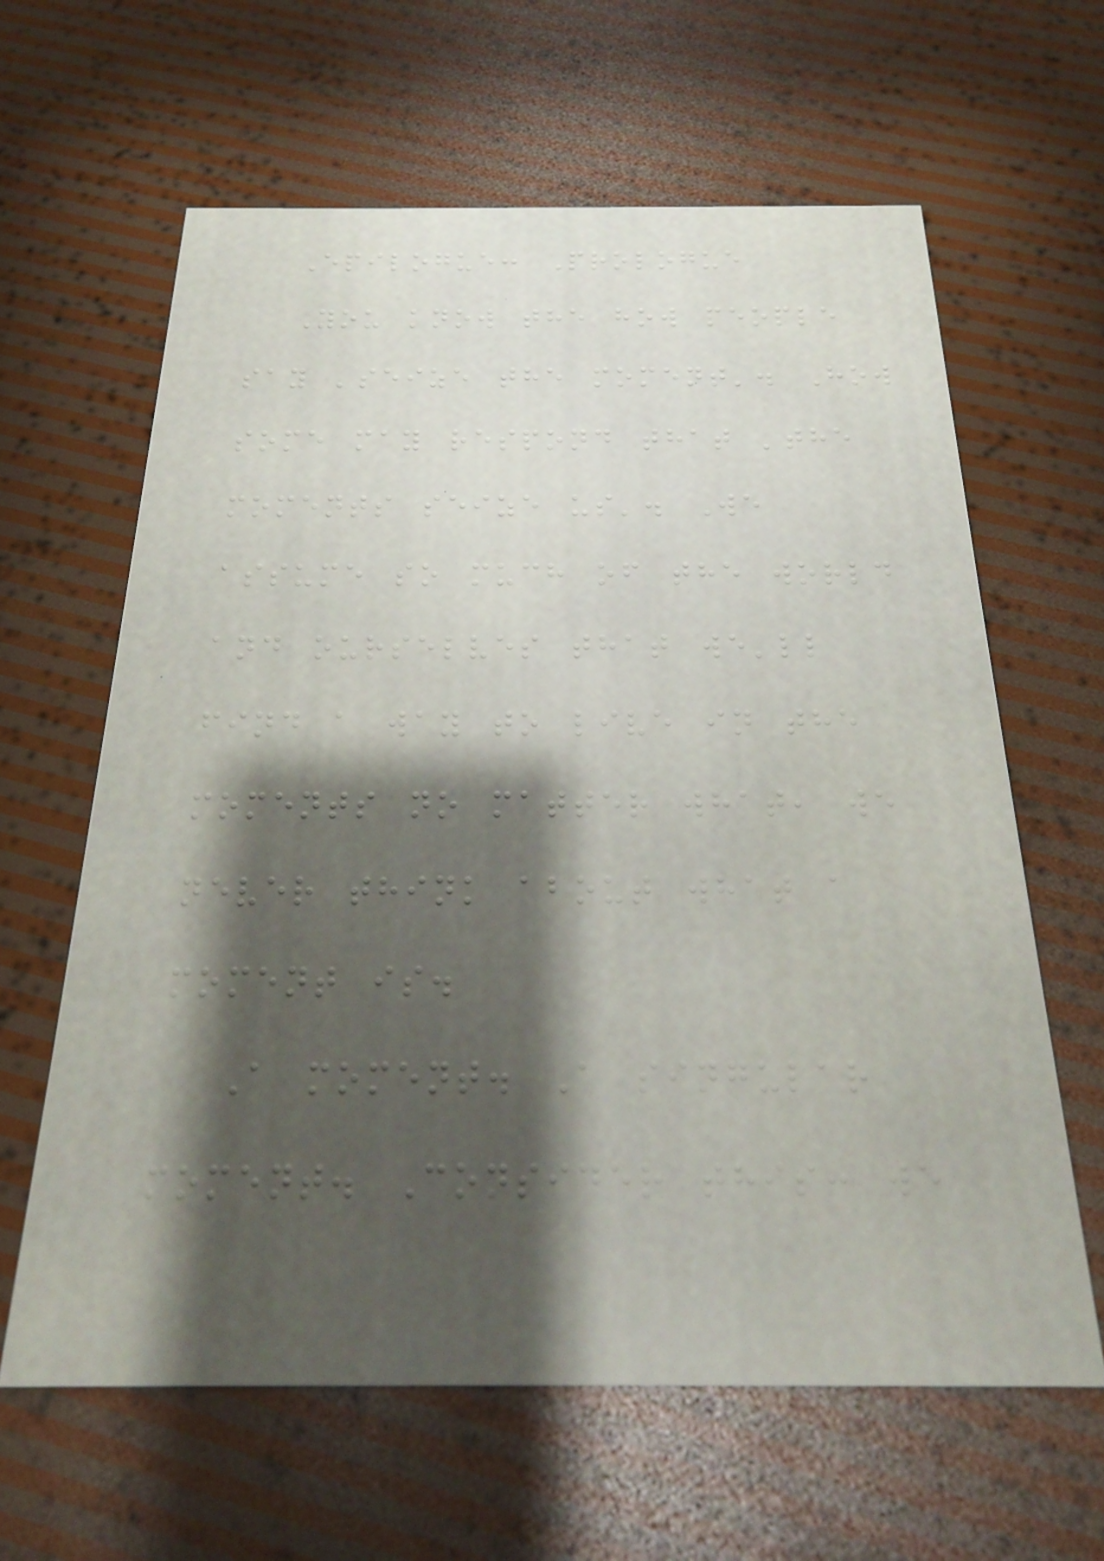Epilogue: Prologue
You know the how people
say 'seize the moment'. How
some may respond that 'the
moments seize us'. We
assume so much of the world
and ourselves that we'll
find a way to live in the
moments no matter what, we
never think about what a
moment is.
A moment. A singular
moment. Consider this: we
